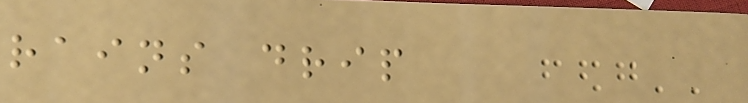rains drip
